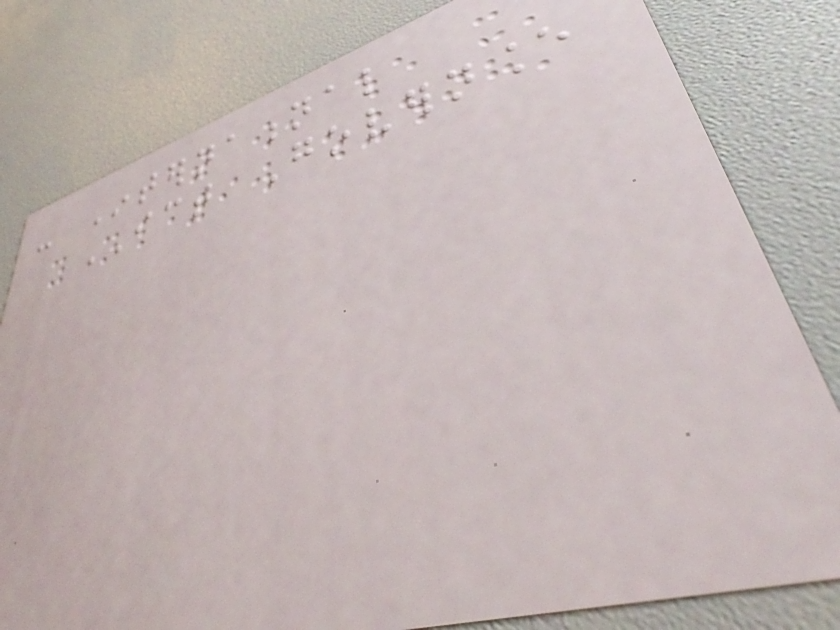- International
ICT Governance
